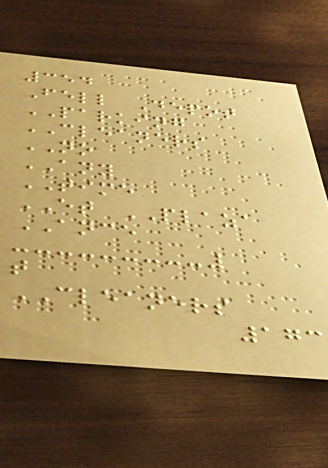354
Fell Depot
PARKING
CLEANERS
NO
ANY
TIME
ET PLAZA
ANCE
t
CLEANERS
173
